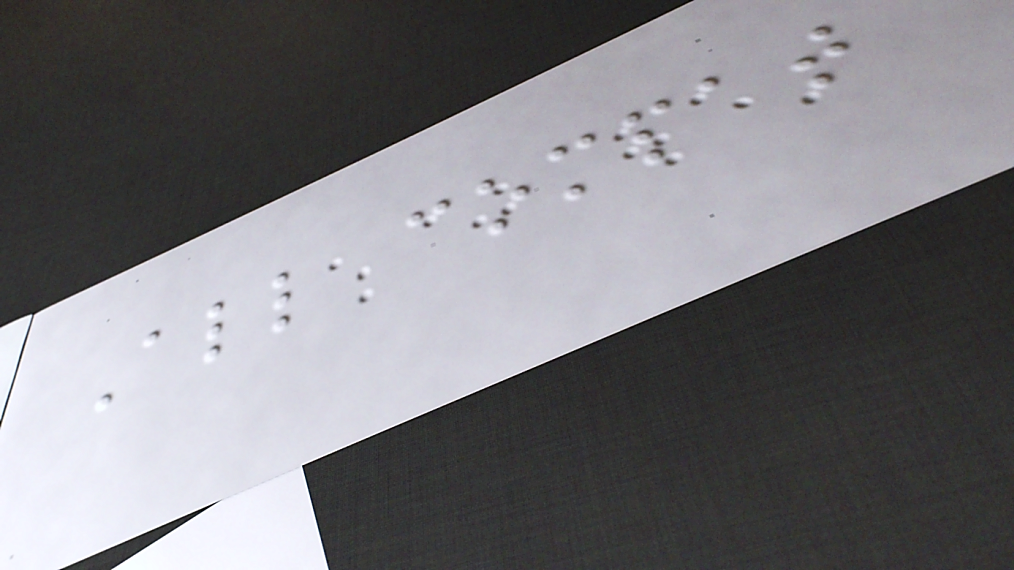All compat
